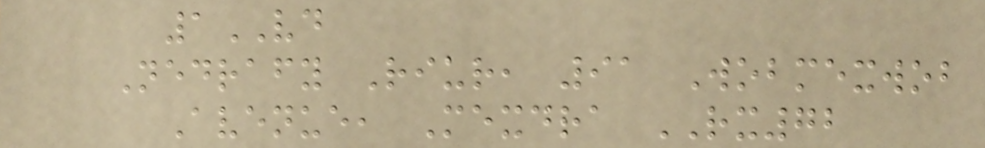1VD
Nedrafy Riur, 91 Wobmexwob
Avenue, Mexdra RX72
